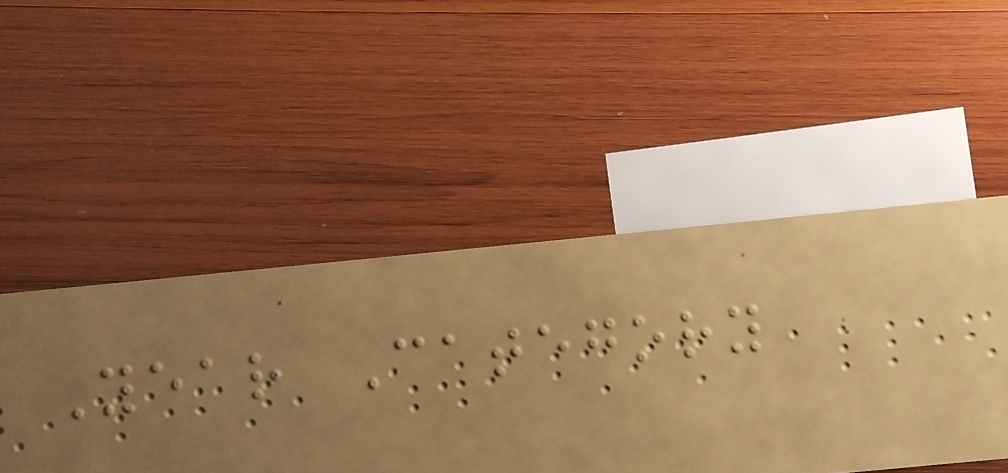Year Category
